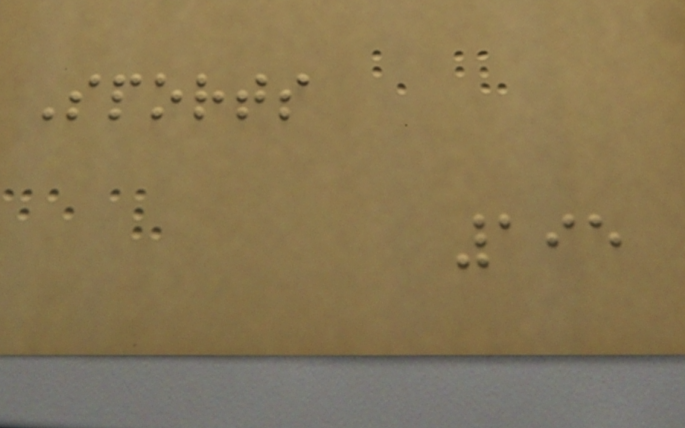Sports
195
